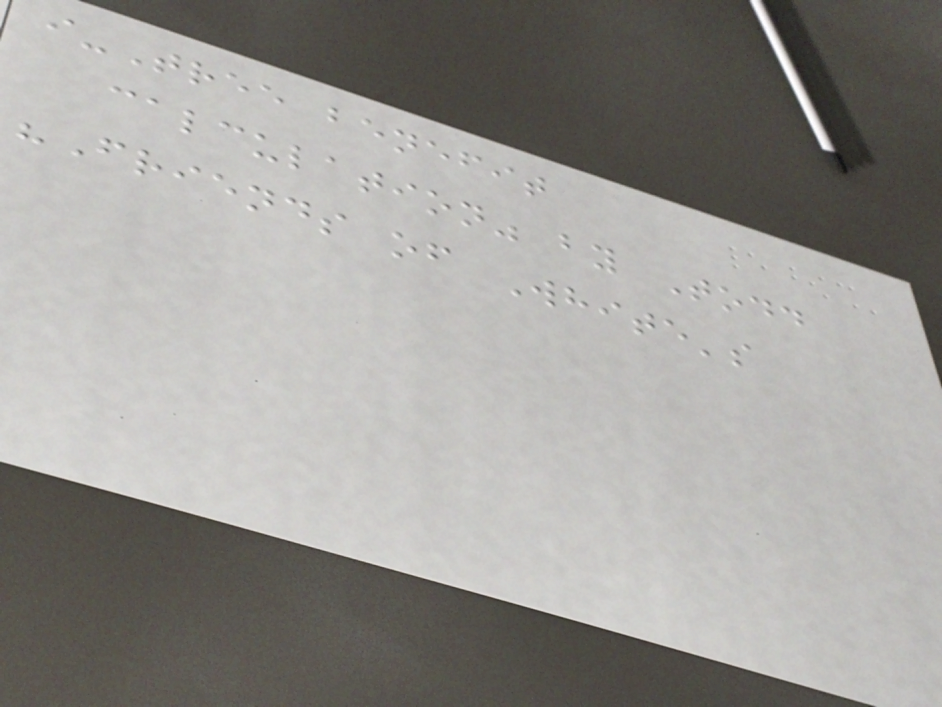i-Tree benefit
calculation" by Todd
"Friends of White's
